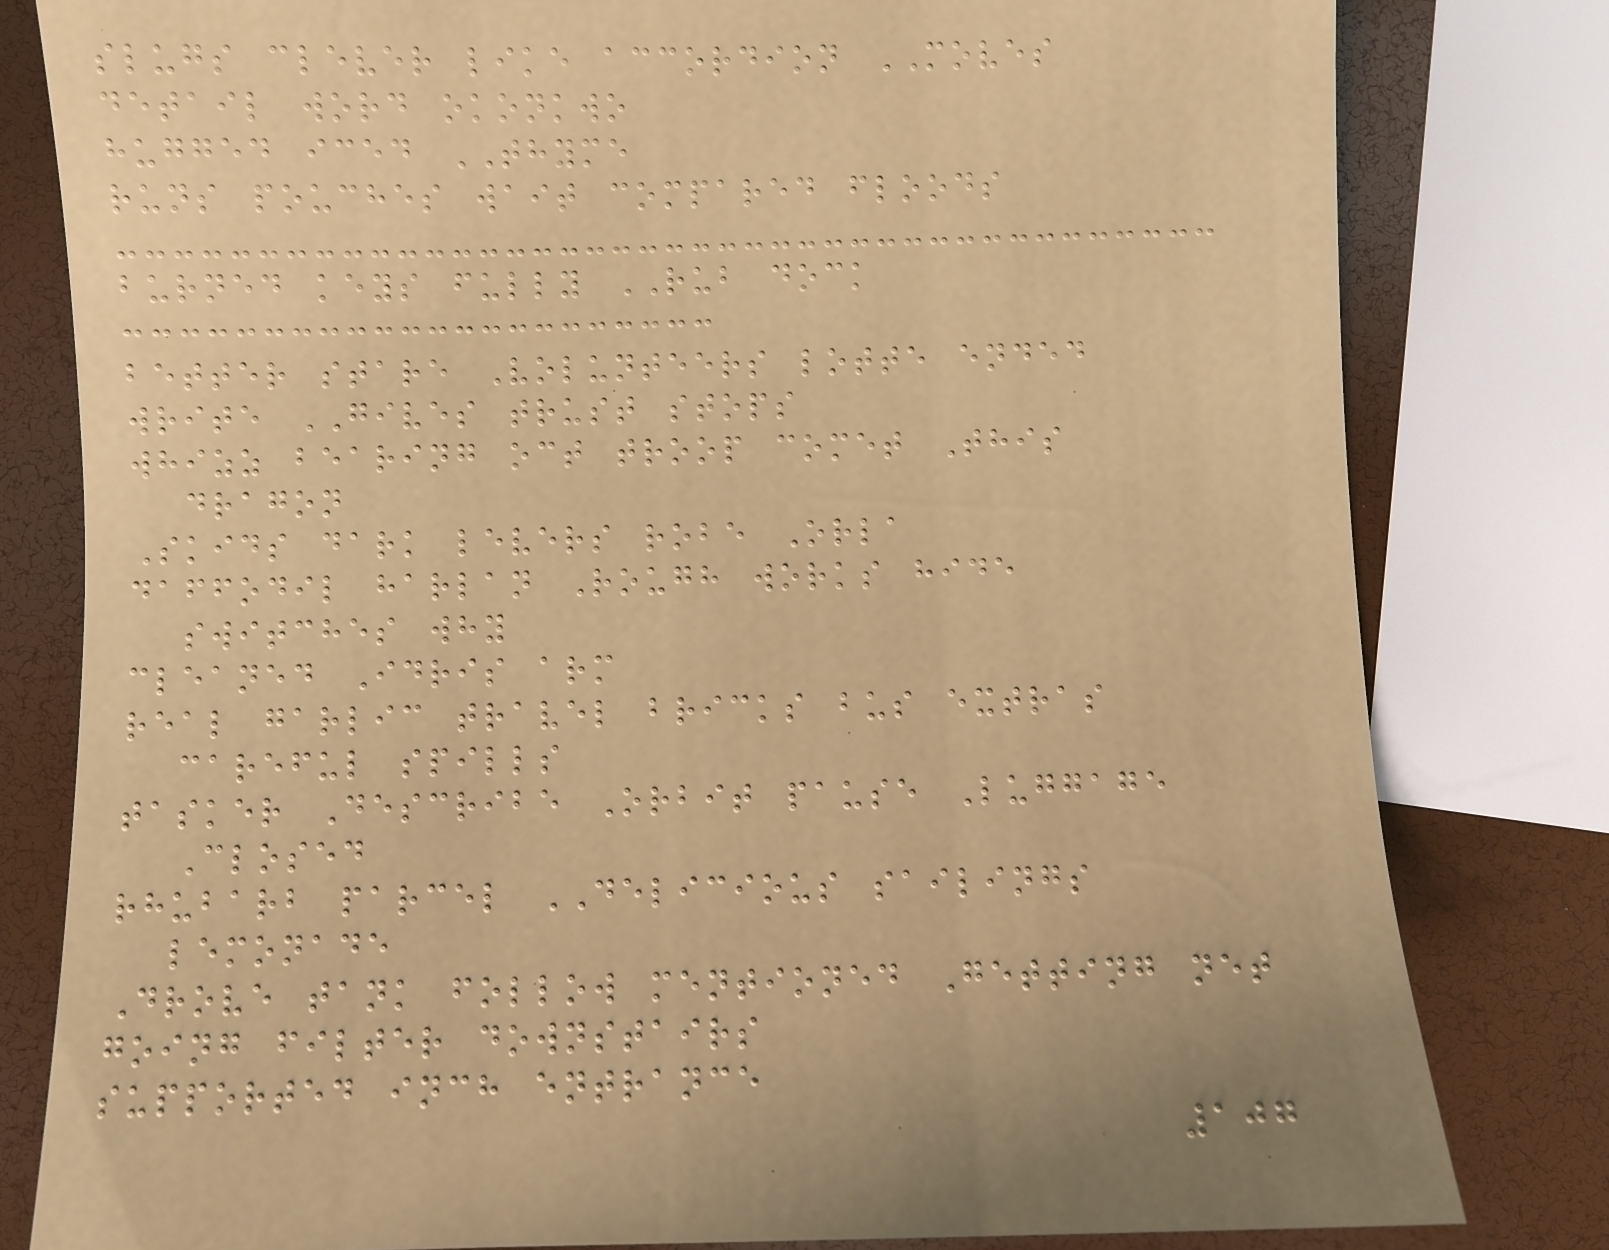slugs clever like accordion MOVES
detail word okonkwo
hugged iced THYME
runs pouches wait compared floods
burned keys fully RUB dock
better stare Volunteers lotte ended
write GIVES trust stops
whizz bearing oct troop comet This
dragon
Skids dark levers robe Orla
daffodil harlan Rough works hide
switches why
cleaned Idris arm
real garlic travel bricks bus extras
careful spills
tasker Describe Orbit pause Luggage
Closed
rhubarb parcel DELICIOUS sailings
lemonade
Drove tank follow mentioned Getting net
going filter downstairs
supported inch entrance
107
